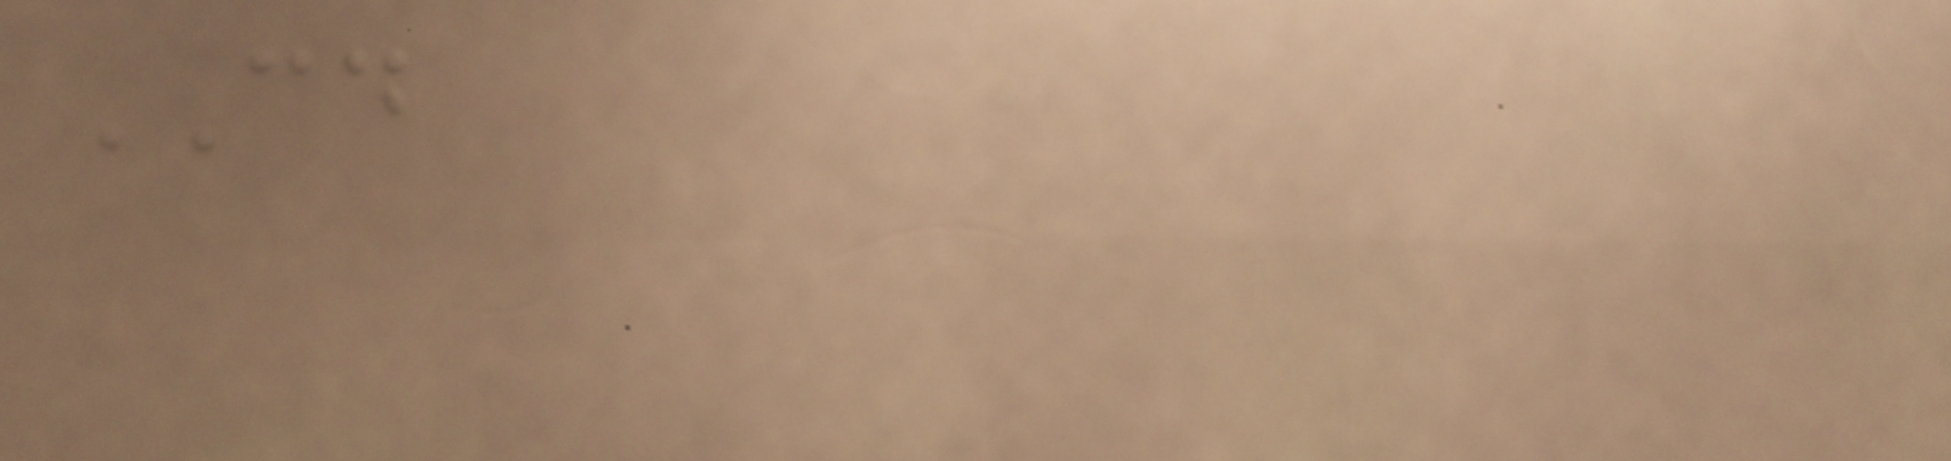CD
